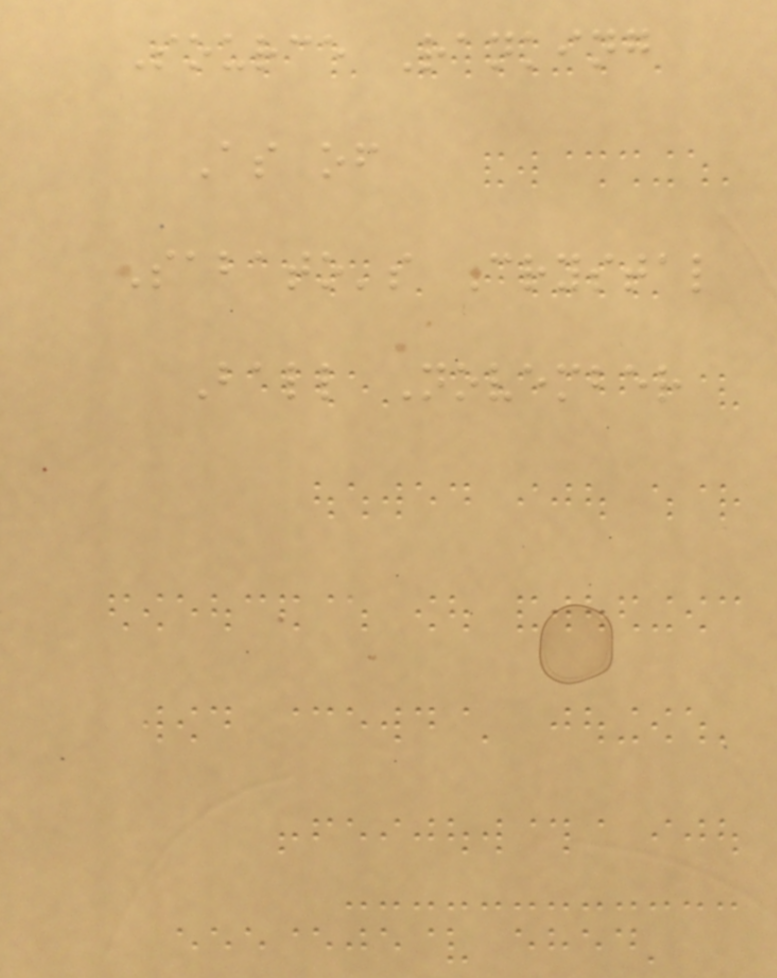Source Ranking
As of
Sabato's Crystal
Ball November
